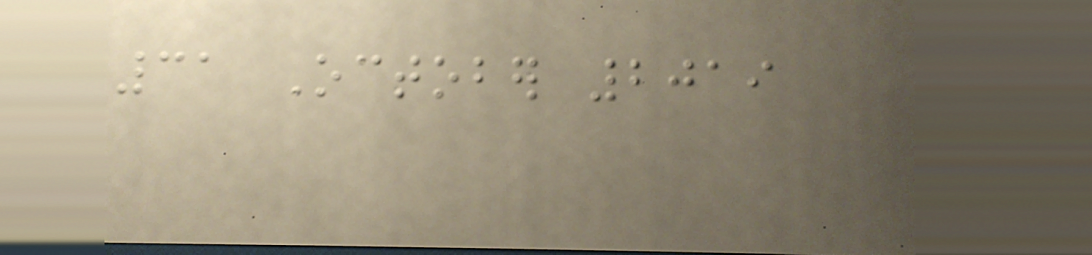31 October 2019
